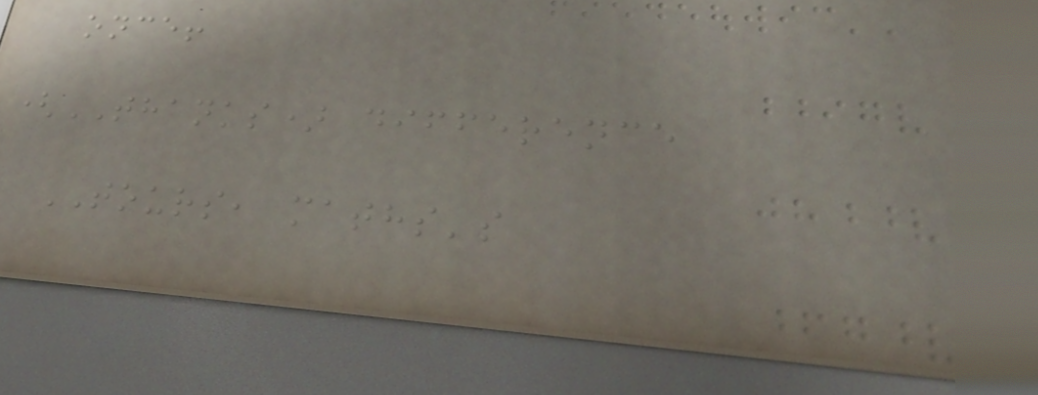once!
(THANKS) difference
TOURS, maths's
